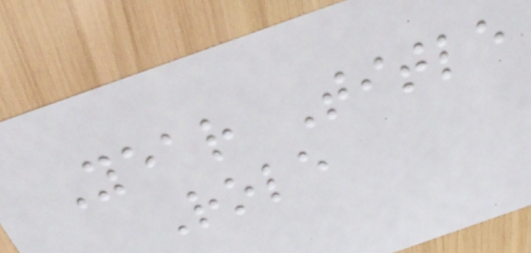Year Title
Role
